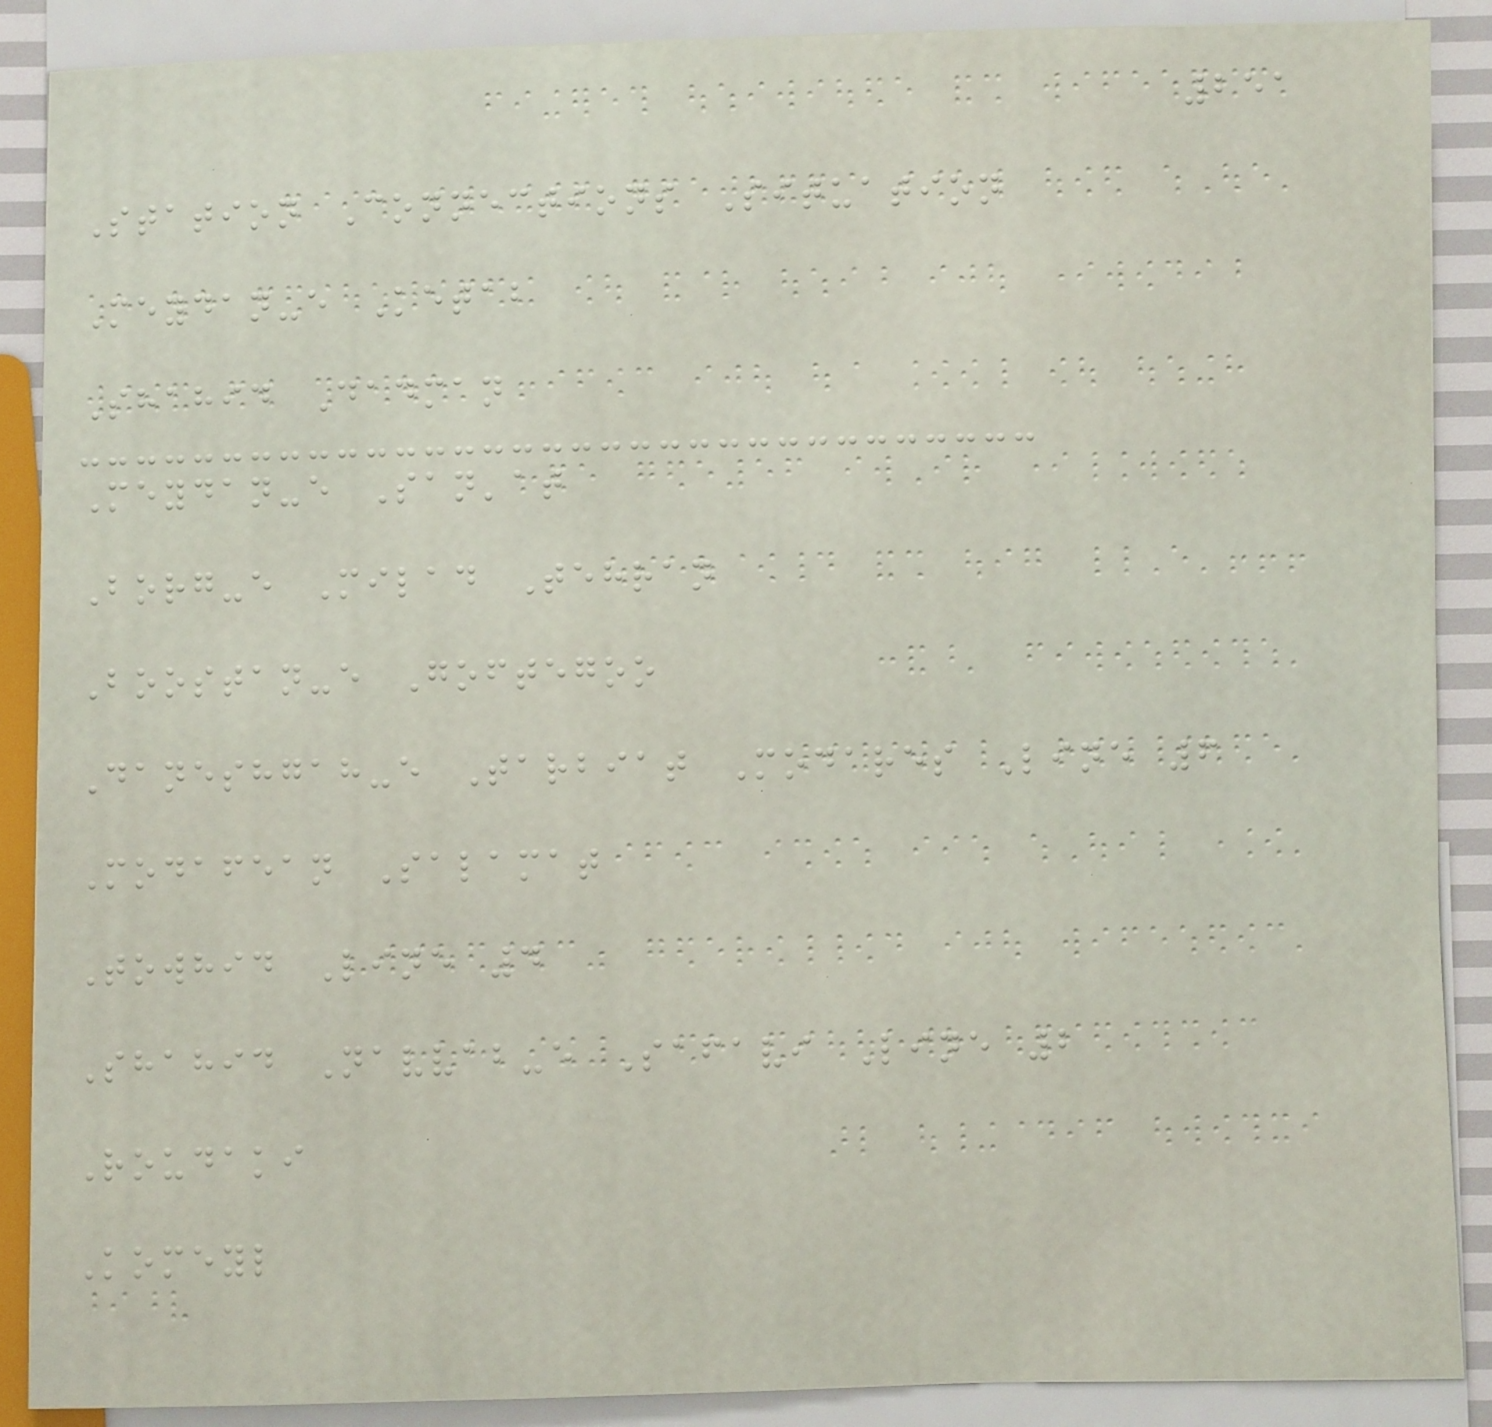251
Station Connections Situation
Meydan-e Ketab
Shahid Dadman
Meydan-e San'at
Borg-e Milad Tehran
Boostan-e Goftegoo
Daneshgah-e Tarbiat Modares Line 6
Modafean Salamat
Towhid Line 4
Shahid Navvab-e Safavi Line 2
Roudaki
Komeyl
